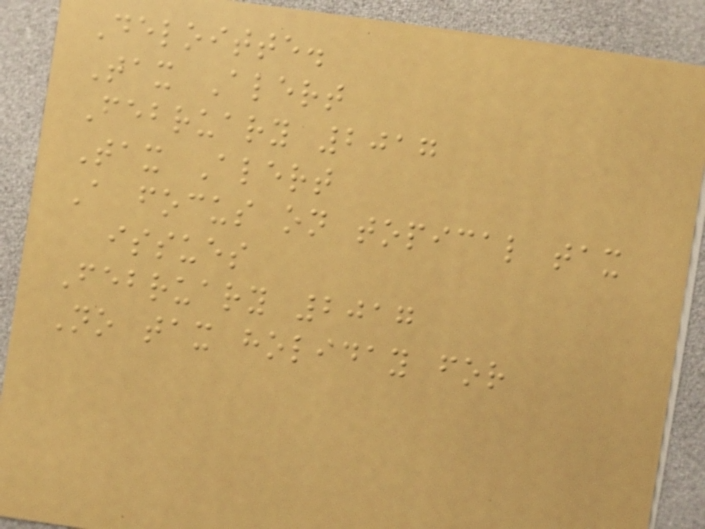Deloitte.
Tax Alert
February 2017
Tax Alert
A focus on topical tax
issues
February 2017
No tax holiday for
